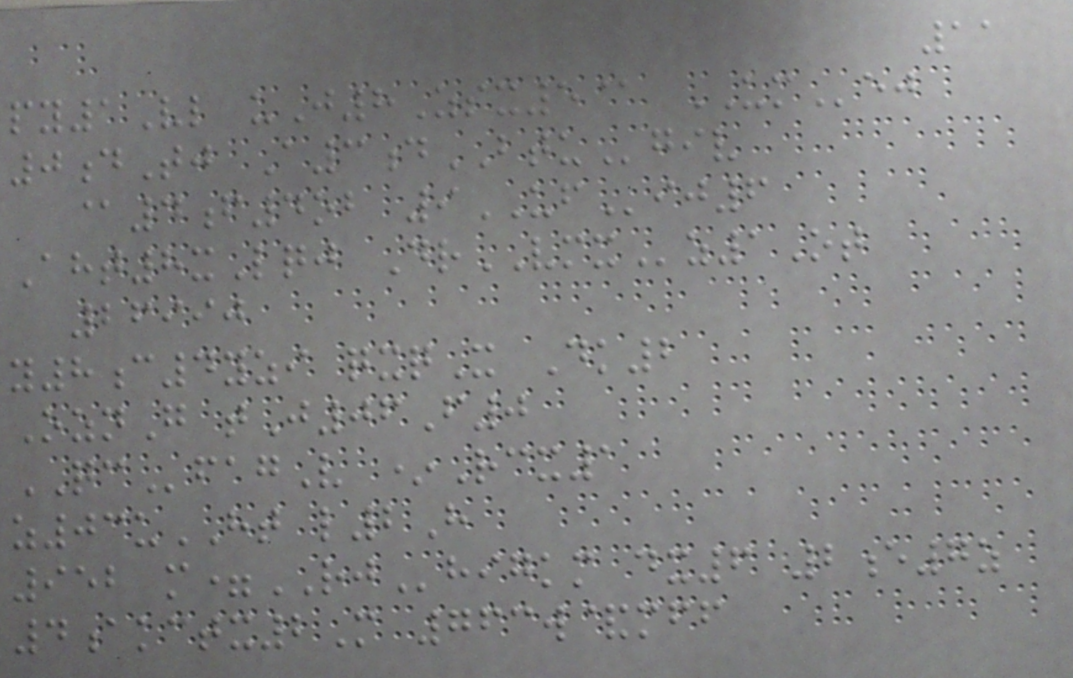11
py1Vl uJ8Zsx5@ UMej
0dTj A3dBTUgiv
@4f4ob 9UFij6
Aht8xLqj DrVMXz1Ot
26990
y8c4yzi qxqX Dk2
OznG tJ06F0
QCfagV *Rcx1
z03uHT l2H
952 m=RJhigkm dx6 2e7z
4akctx2M 763w&mff
